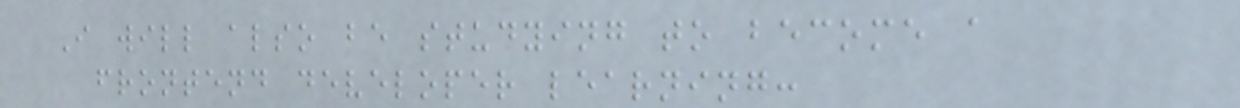I will also be studying to become a
frontend developer learning:
